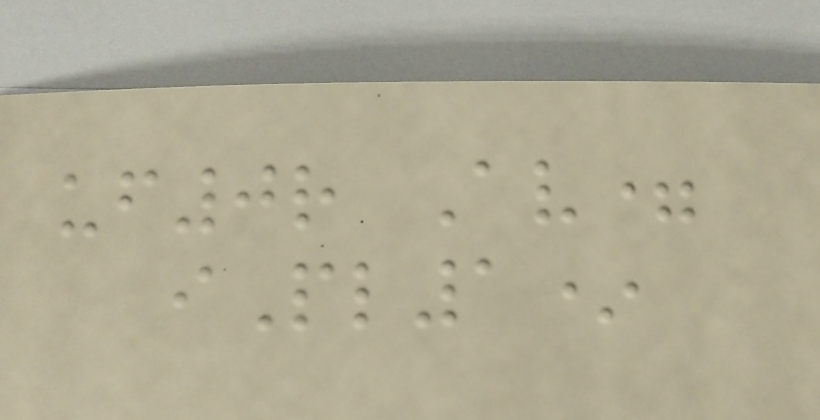uf0r Av=
iPl1*
